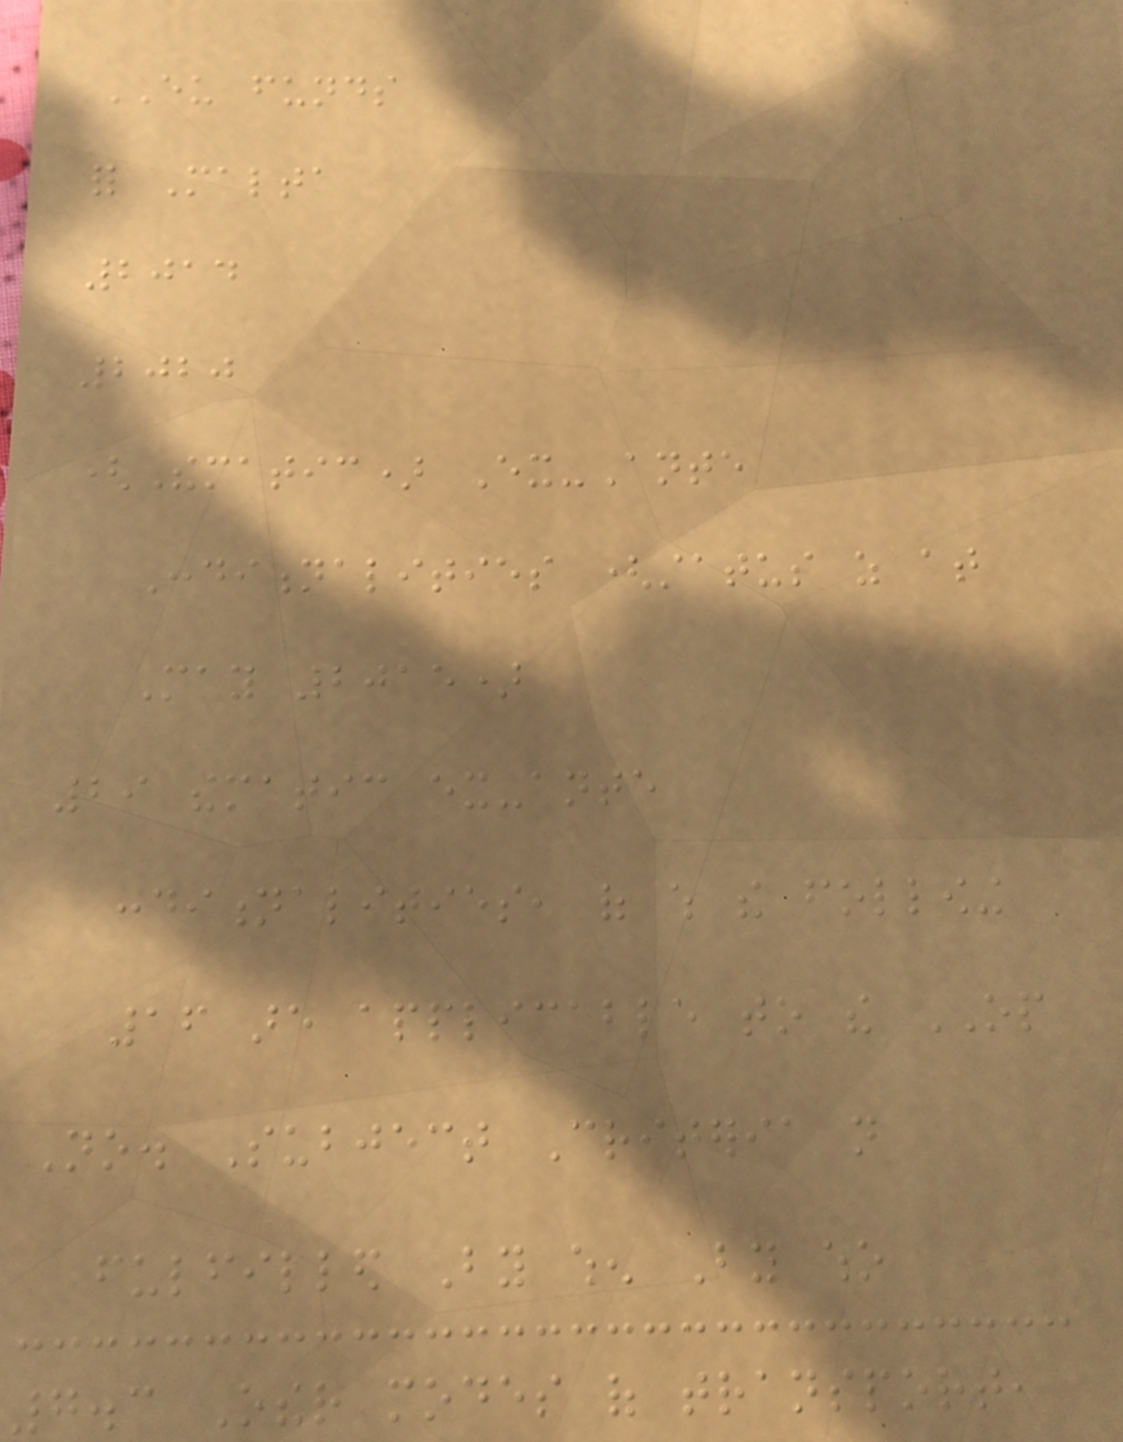EU funds
for Malta
2014
2020
(Thematic) Ex-Ante
Conditionalities (status as at
May 2015)
29 thematic ex-ante
conditionalities, of which the following
16 are applicable to the OP
No. Subject Criteria not
fulfilled By when By who
7.3 Other modes of transport,
